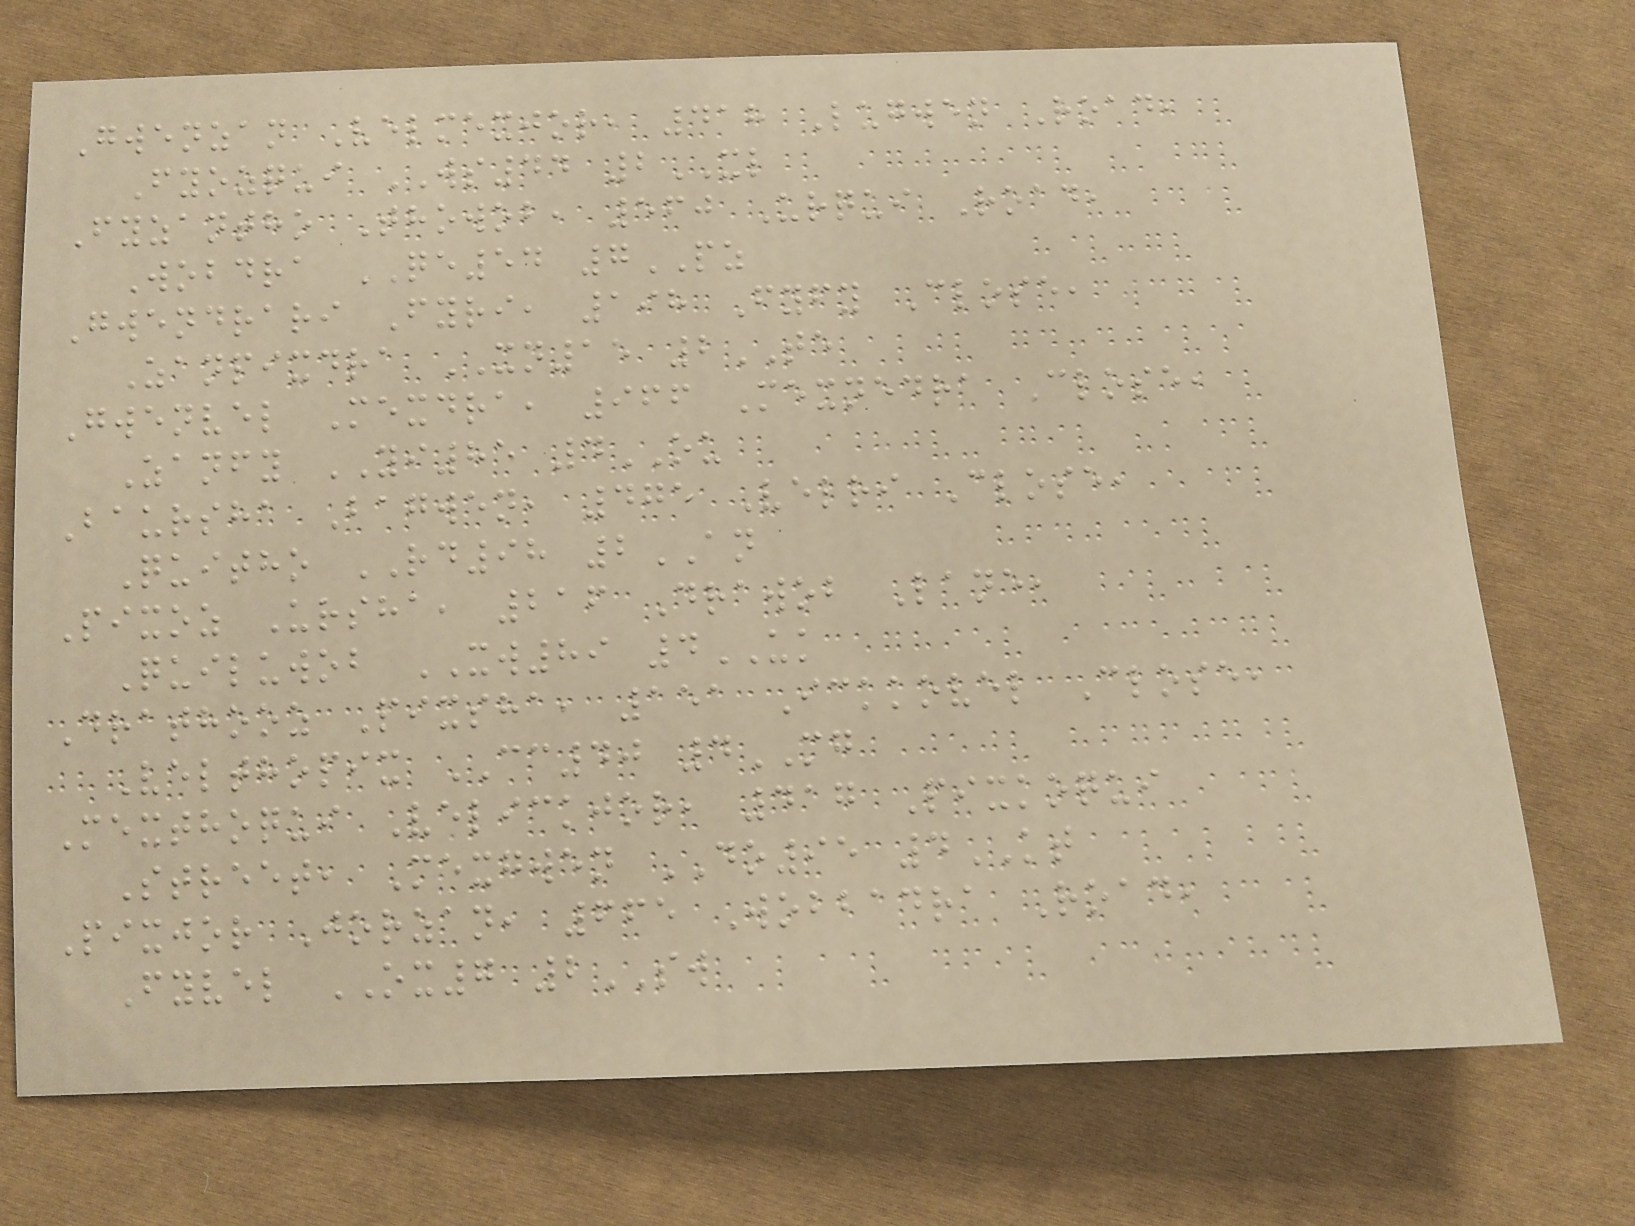Gwenzan Velmexjor, 418 Lugwen Road,
Fyozqui WS44 2XL
Fyzantho Thowob, 560 Urqui Road,
Wobdra QE54 7PZ
Gwendrari Fyri, 198 Fyfy Close,
Zanpixdra XN15 2TE
Gwenvel Mexdra, 966 Mexnedra Close,
Zanfy YI85 4OU
Baursha Bagwen, 475 Velri Close,
Quitho RD98 2AN
Pixoz Ursha, 216 Drawob Lane,
Quiluwob XW89 4UK
Drathooz Pixsha, 151 Ickkovel Close,
Velthopix CC40 4MG
Mexthoqui Velickjor, 417 Pixkoqui
Street, Mexgwen DO95 4KT
Pixjor Jorzan, 665 Wobbadra Road,
Fyvel OX7 2SW
